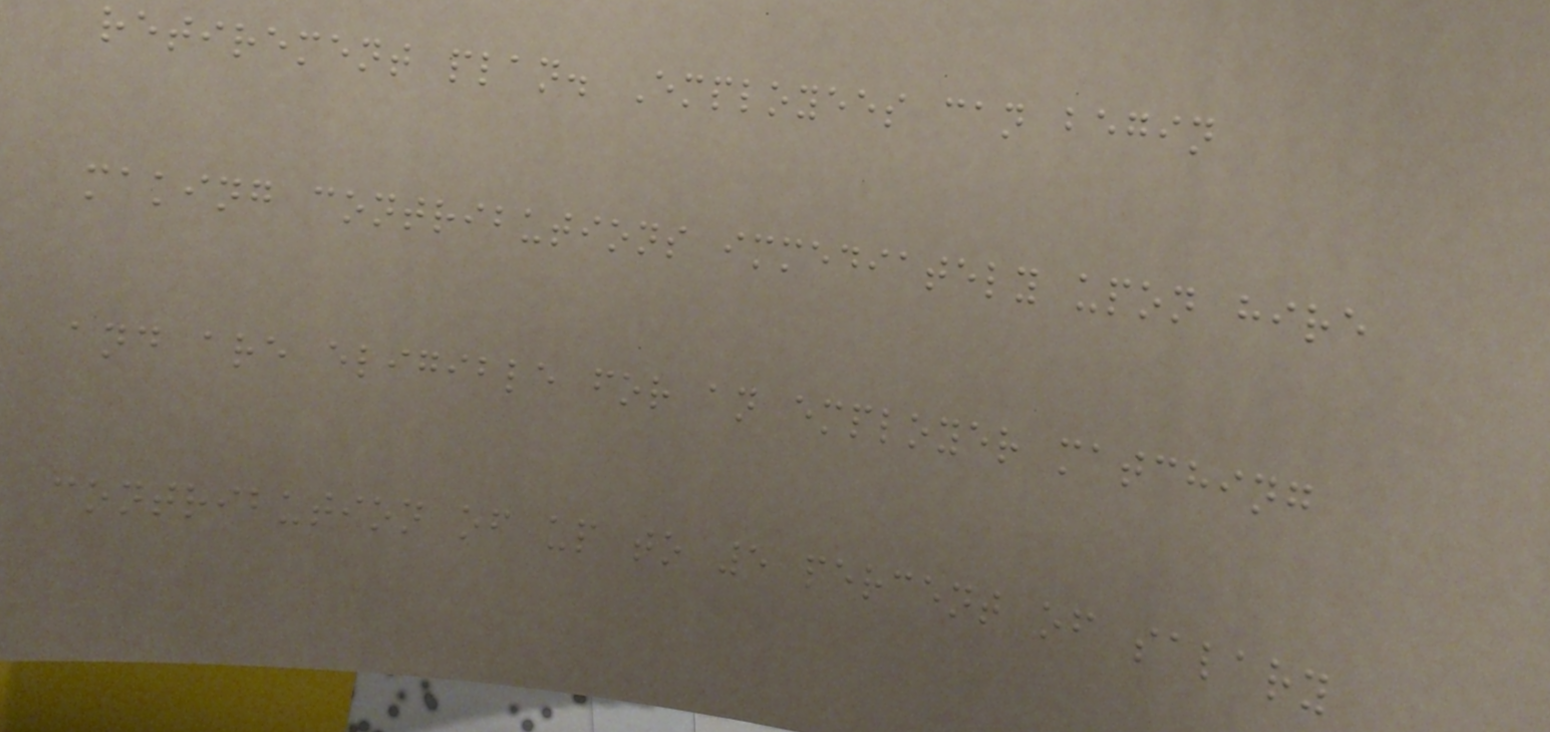retirement plan. Employees can begin
making contributions immediately upon hire
and are eligible for an employer matching
contribution of up to 5 percent of salary
